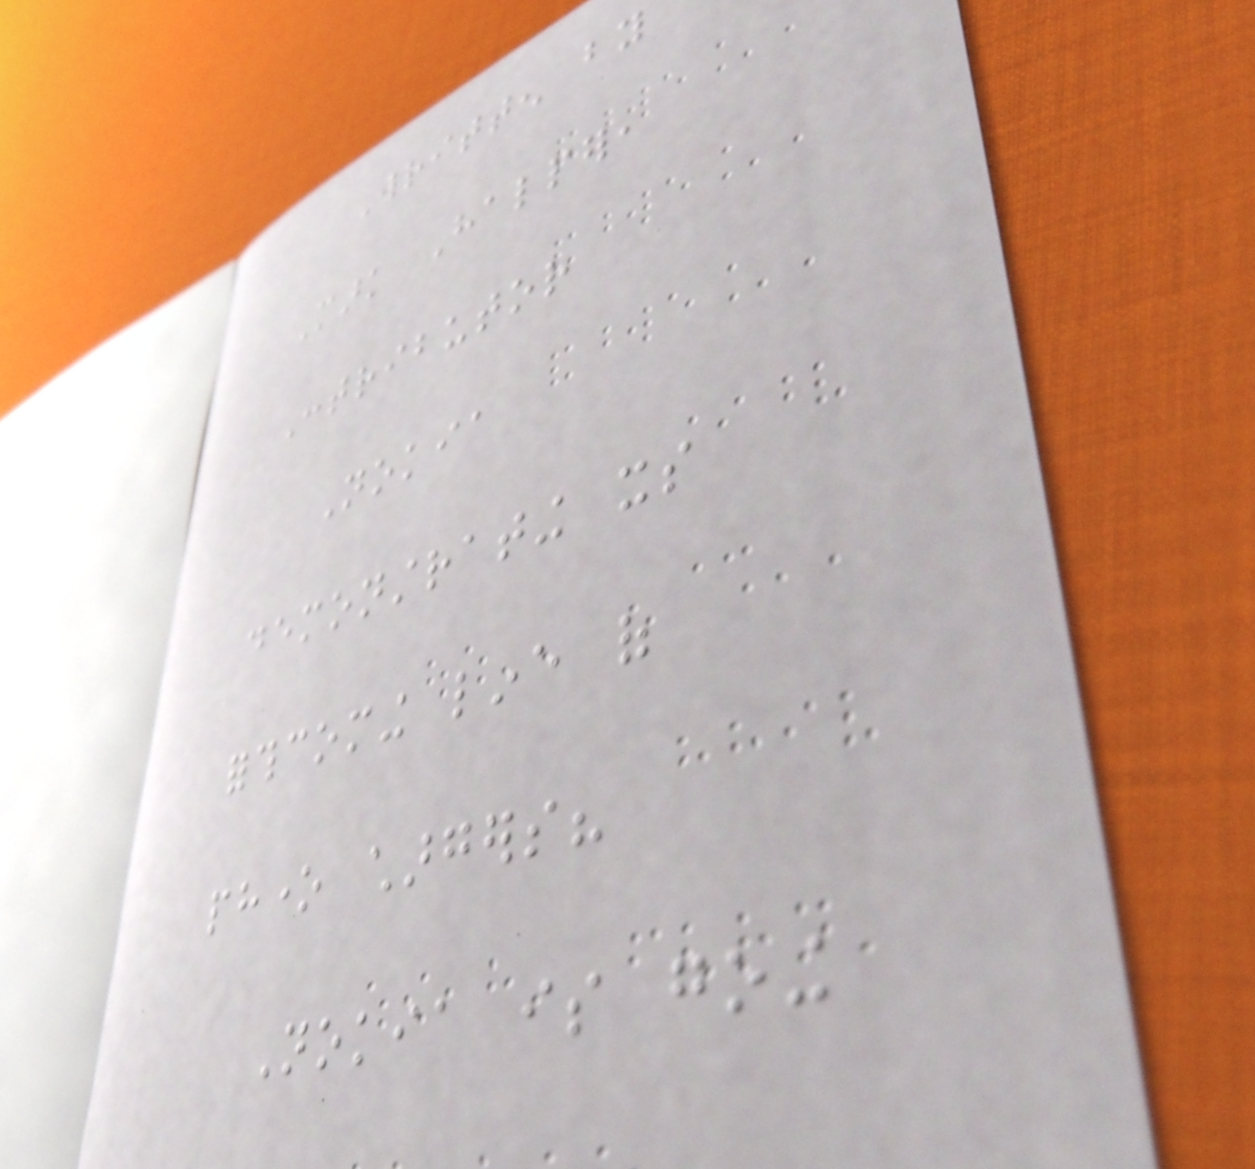Written by
Mark Halper,
Contributor
Nokia
demonstrating its
forthcoming line of
phone chargers?
Nokia is going
